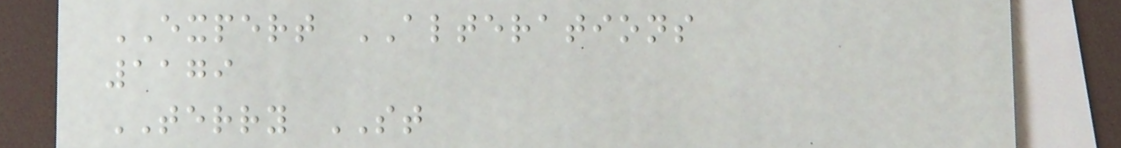EXPERT ALTERATIONS
1179
TERRY ST
